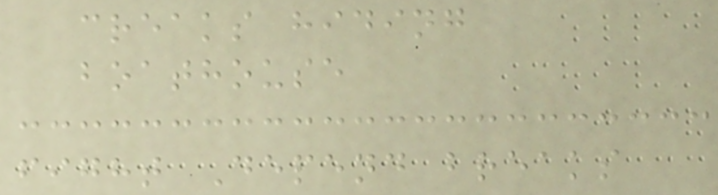creaks hiding
boathouse
fight Depend breaks
